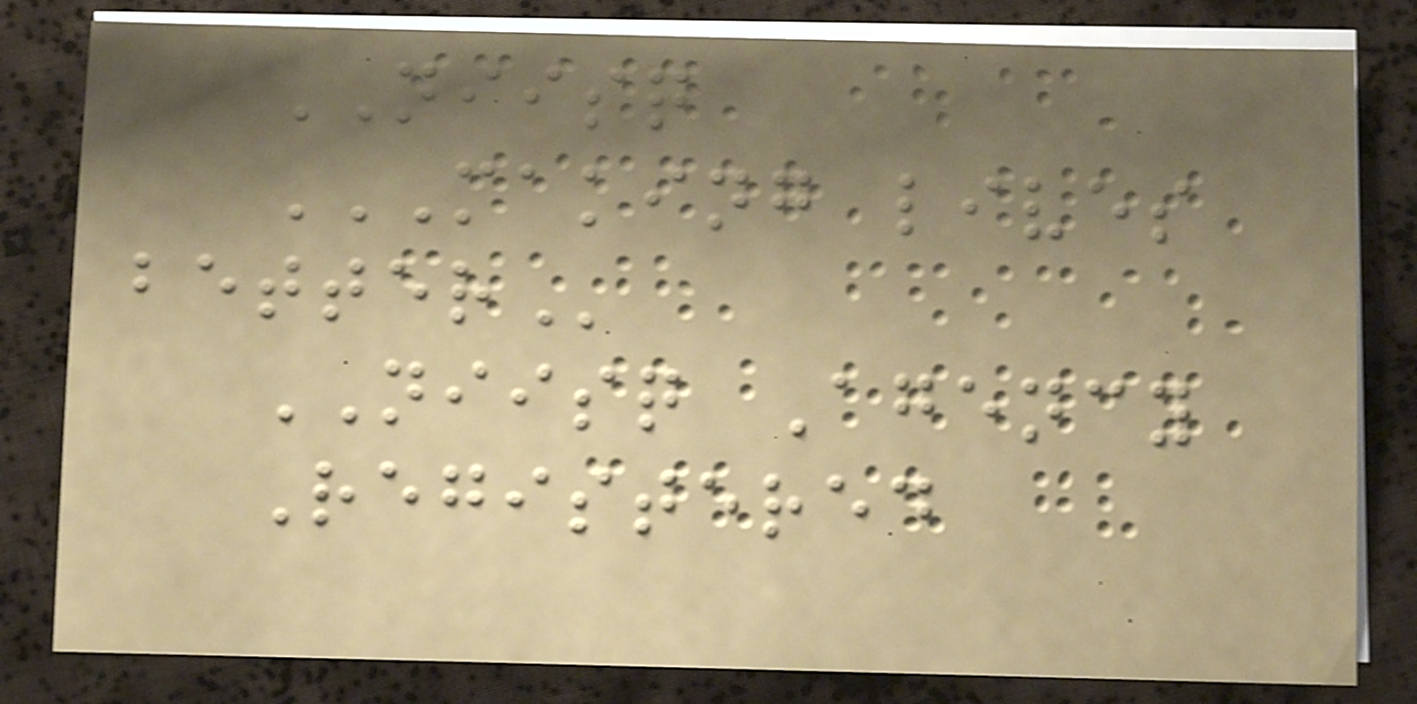NIISQ
MAKING LIVES
BETTER
NIISQ Agency
Registered
